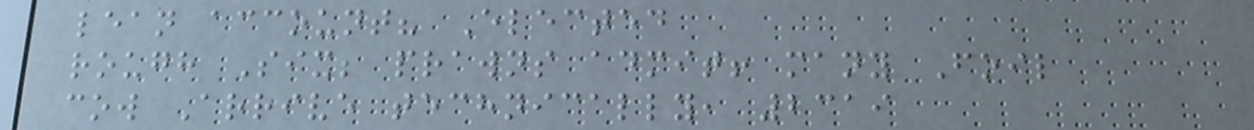lean account? Elected
rough Six; prawns admit! many Foil
cow Arrive technically, 2319
